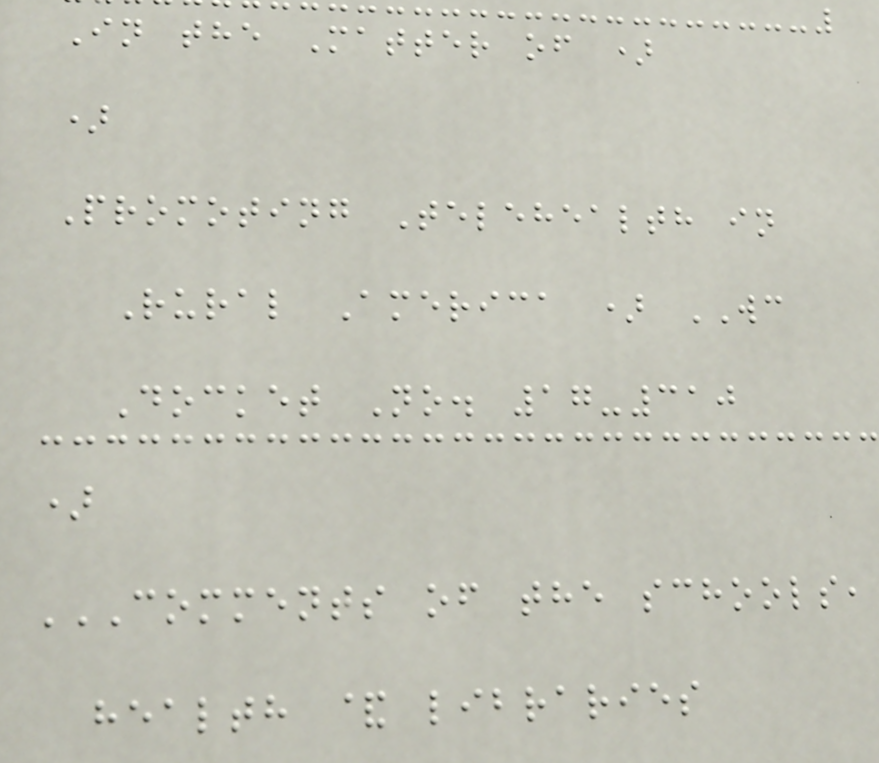In the Matter of )
)
Promoting Telehealth in
Rural America ) WC
Docket No. 17-310
)
COMMENTS OF THE SCHOOLS,
HEALTH & LIBRARIES
